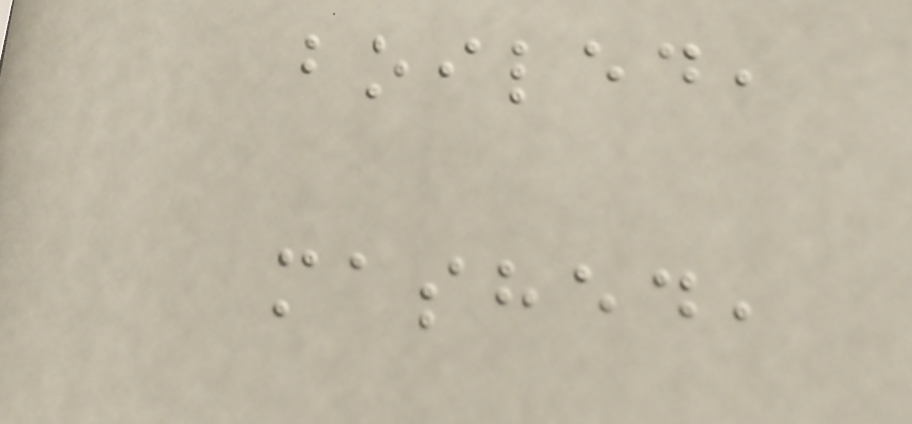boiled,
mashed,
